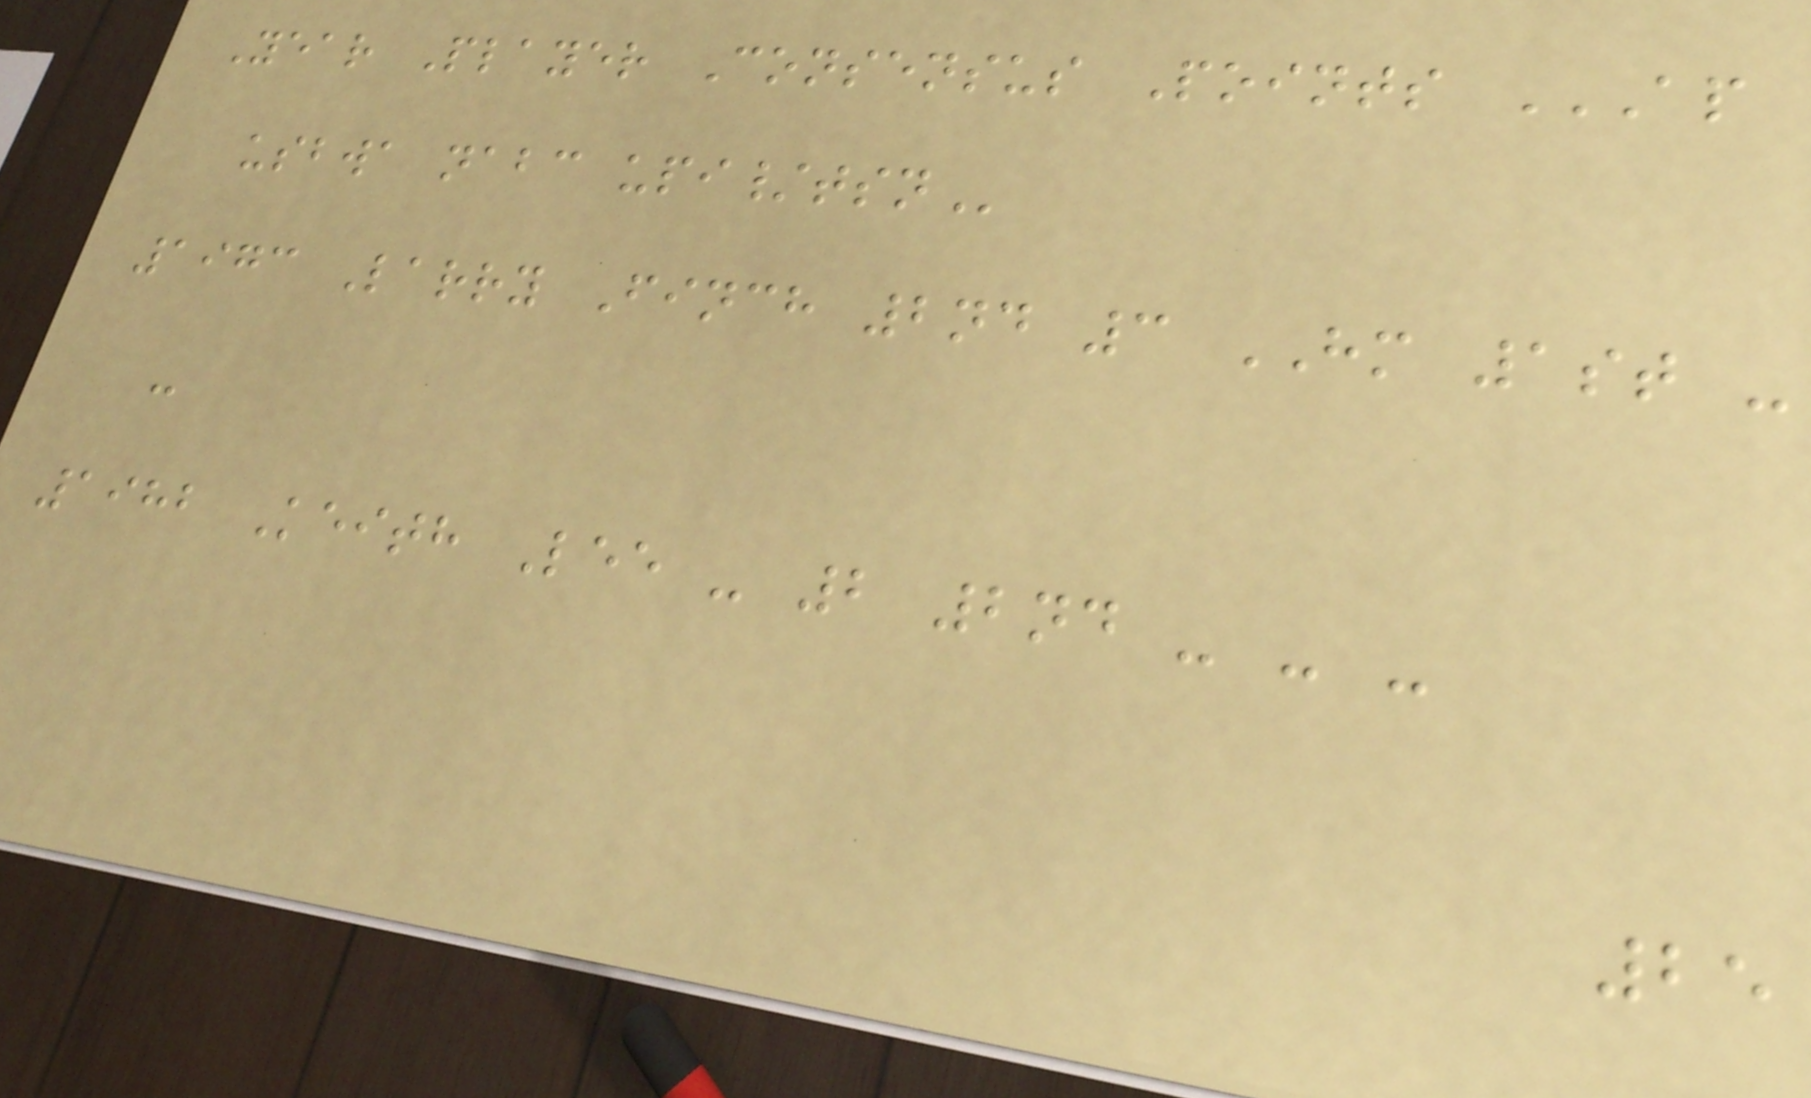Year Player Consensus Points AP
USBWA NABC UPI/TSN
1973 Larry Finch 2nd 3 HM 1st -
-
1982 Keith Lee - 2 2nd - - -
25
